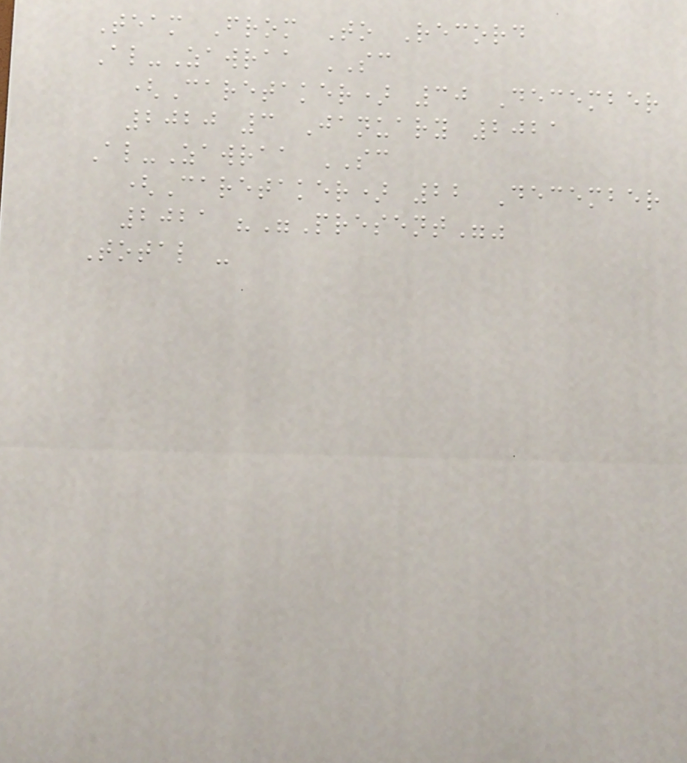Team From To Record
Al-Zawraa SC
(Caretaker) 30 December
2020 3 January 2021
Al-Zawraa SC
(Caretaker) 22 December
2021 ""Present""
Total -
